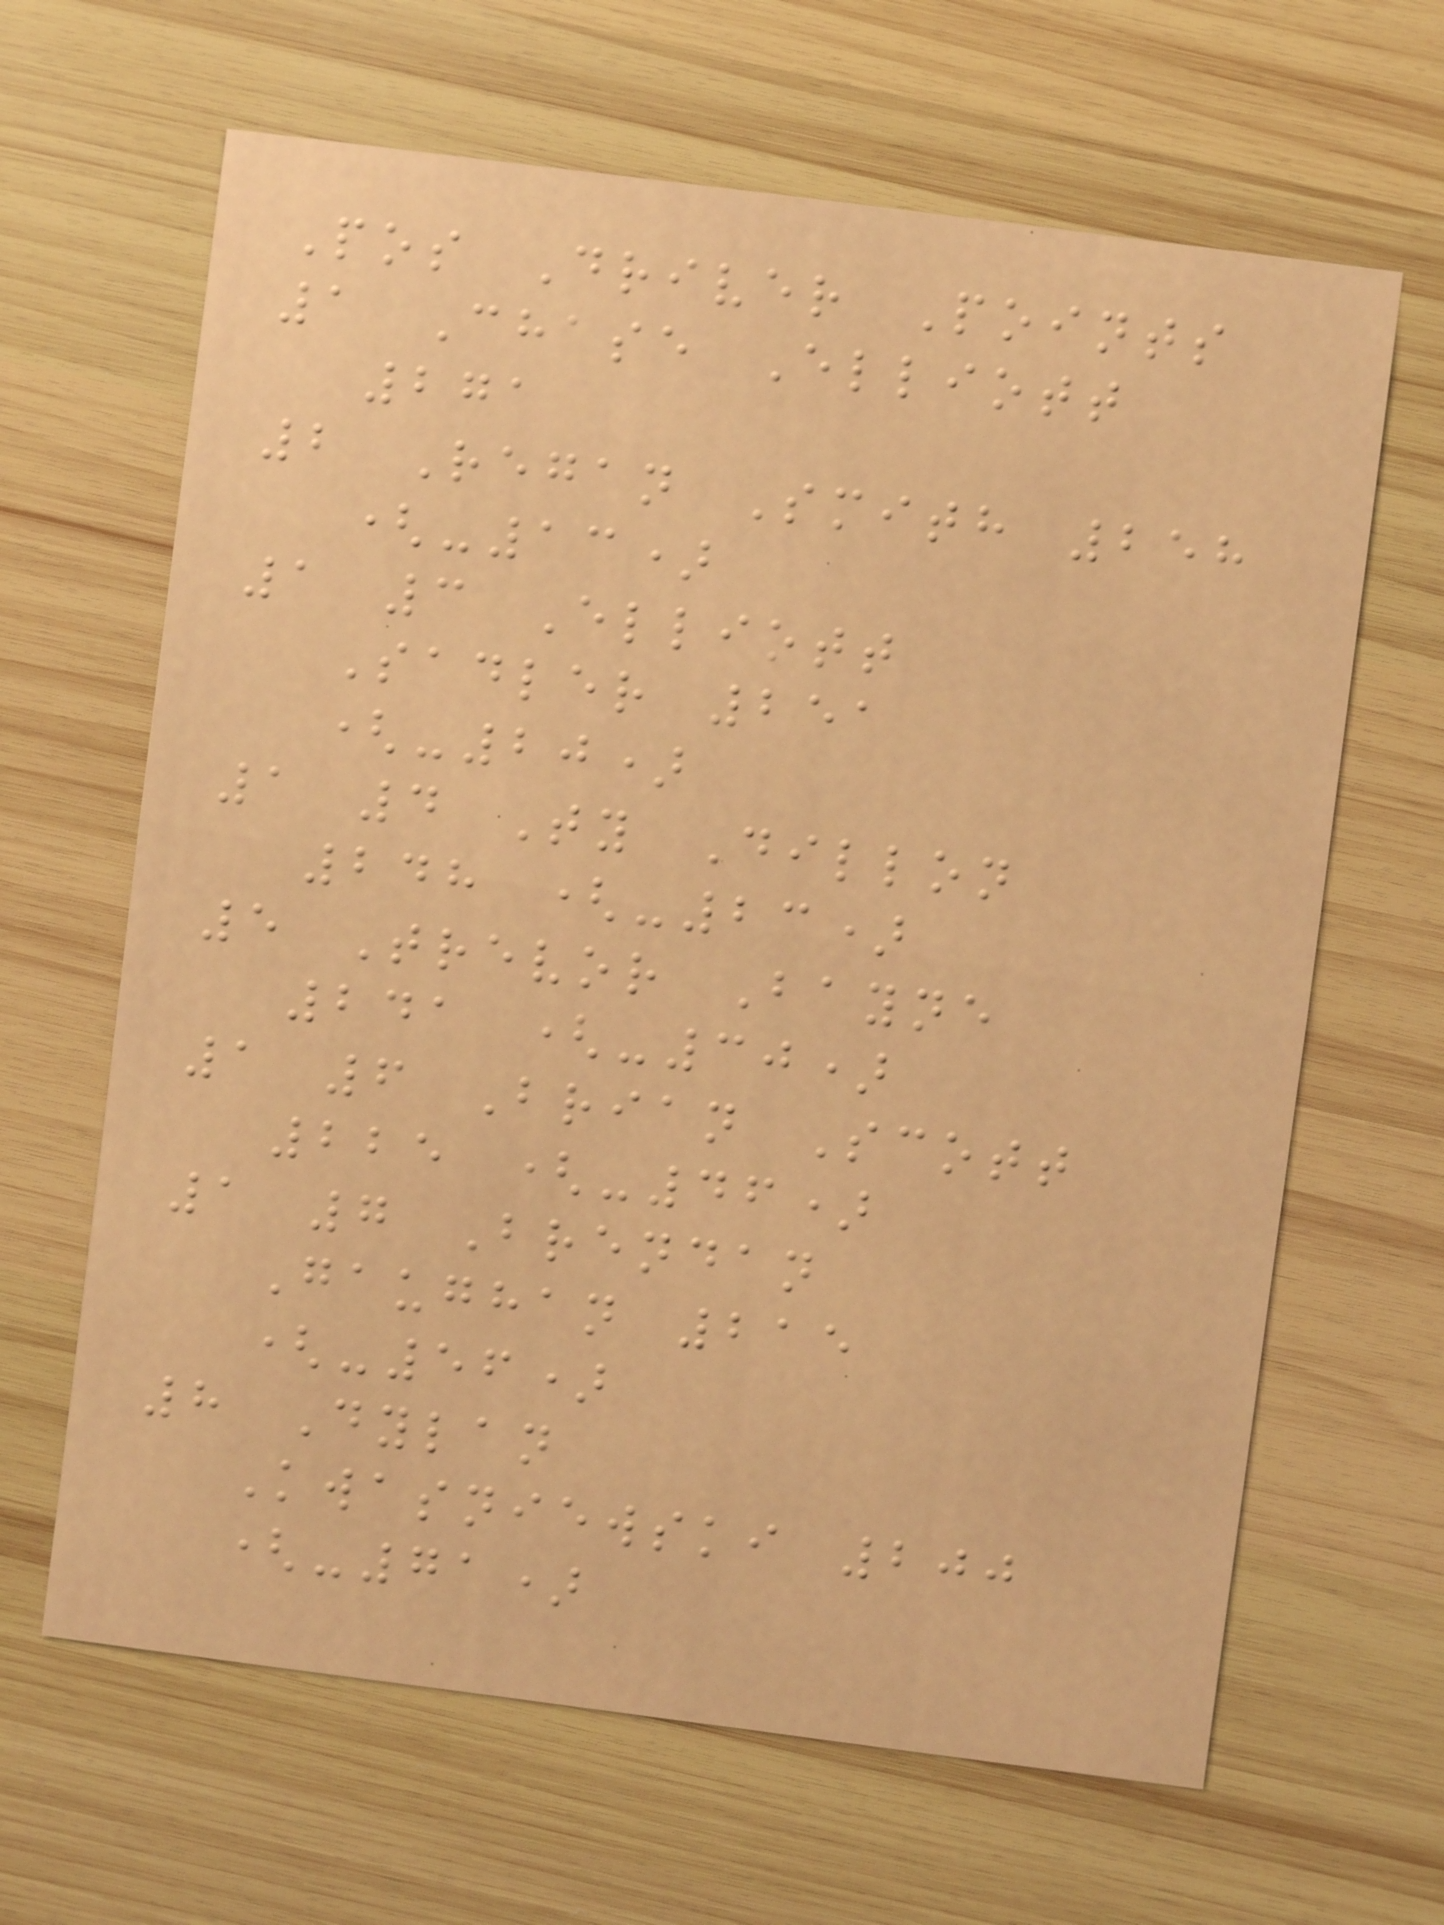Pos Driver Points
1 Chase Elliott
271
2 Regan Smith 258
(-13)
1 3 Elliott
Sadler 251
(-20)
1 4 Ty Dillon
248 (-23)
5 Trevor Bayne
241 (-30)
1 6 Brian Scott
225 (-46)
1 7 Brendan
Gaughan 215
(-56)
8 Dylan
Kwasniewski 200
(-71)
